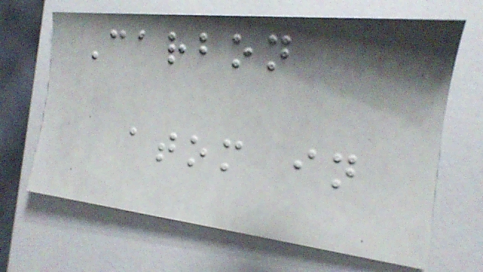Carbon
atom in
